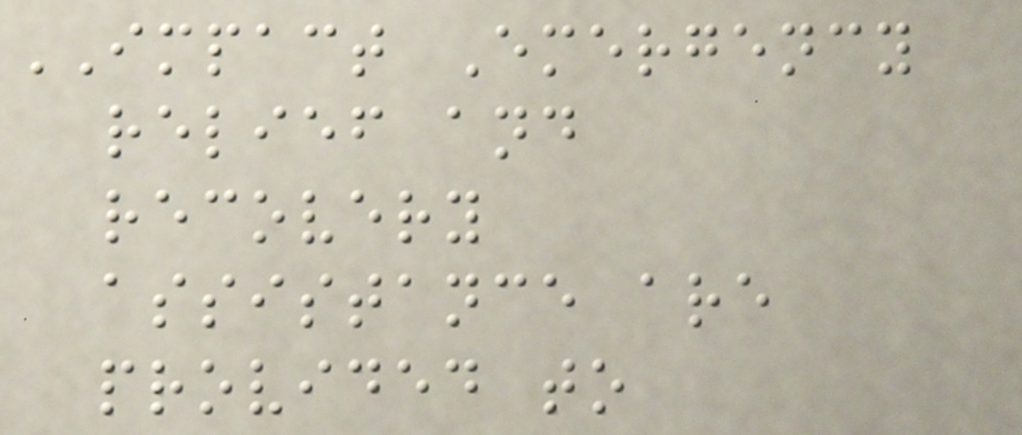IMPACT Emergency
relief and
recovery
assistance are
provided to
